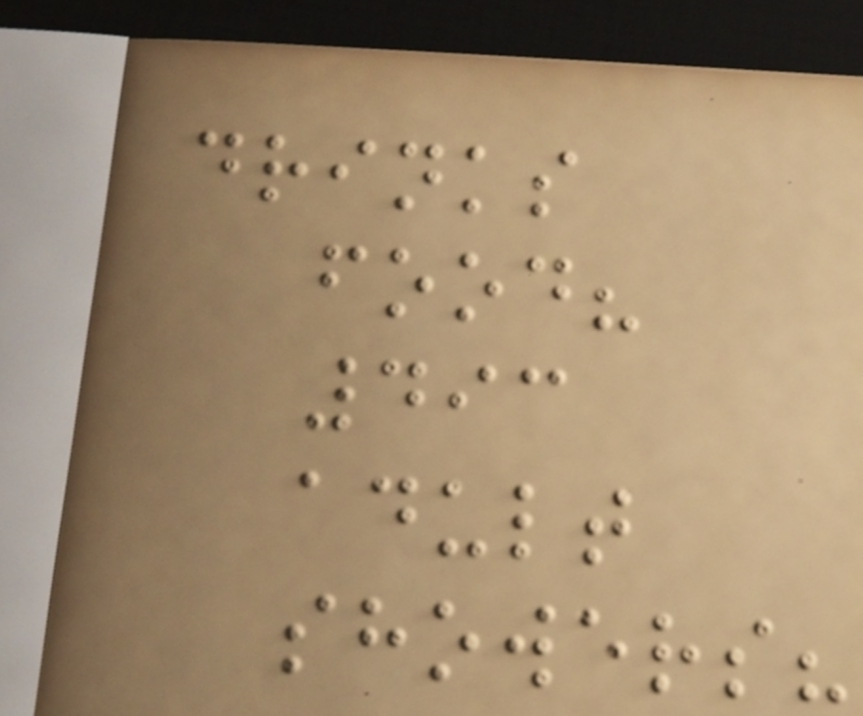drinks
food?
493
adult
showers?
